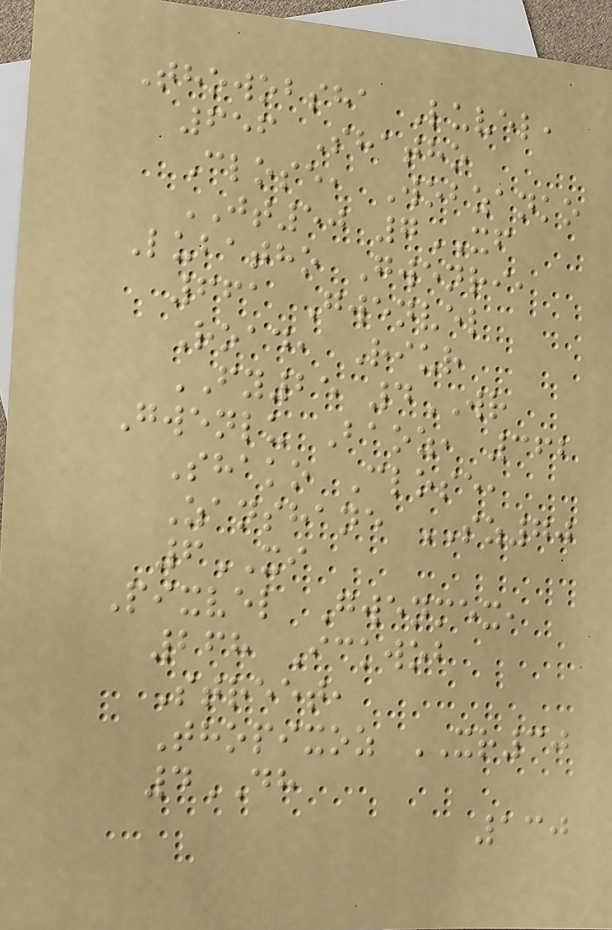Thowobsha Luvel,
656 Shatho
Close, Wobzanko
JT50 7XF
Lubatho Gwenri,
661 Gwenvel
Road, Riur
FY25 4WR
Gwenlu Baoz, 362
Shako Close,
Zanshane SZ70
6XI
Pixvel Gwenmex,
268 Ickwob
Street,
Thopixoz XR30
4DH
130
